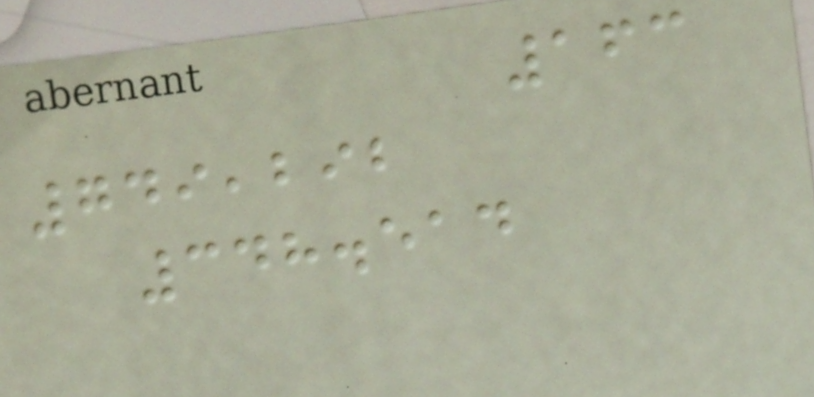163
749,292
348.514
